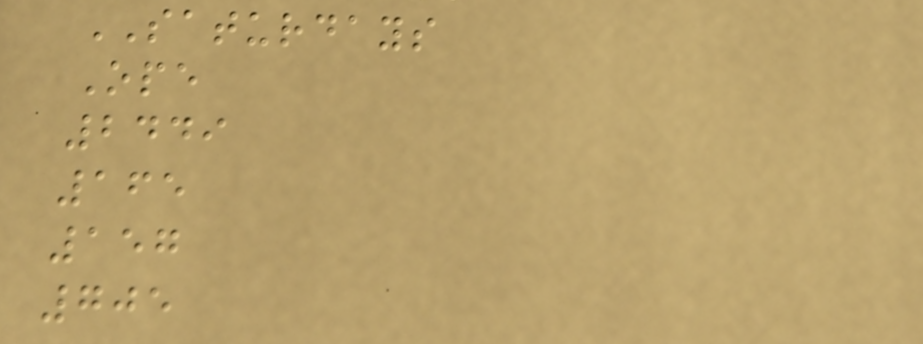SATURDAYS
Ope
2449
165
157
705
